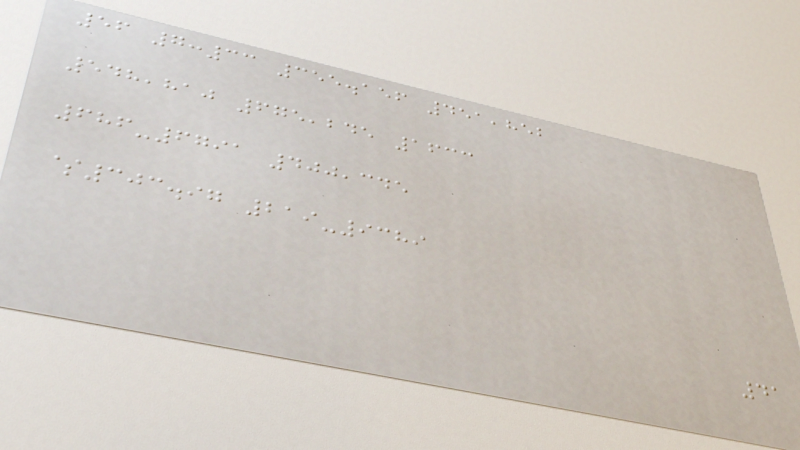56 7:33 355.156 451,852
548,810 675,245 1633
686-6791 400,345
$303.97 219-9389
41
